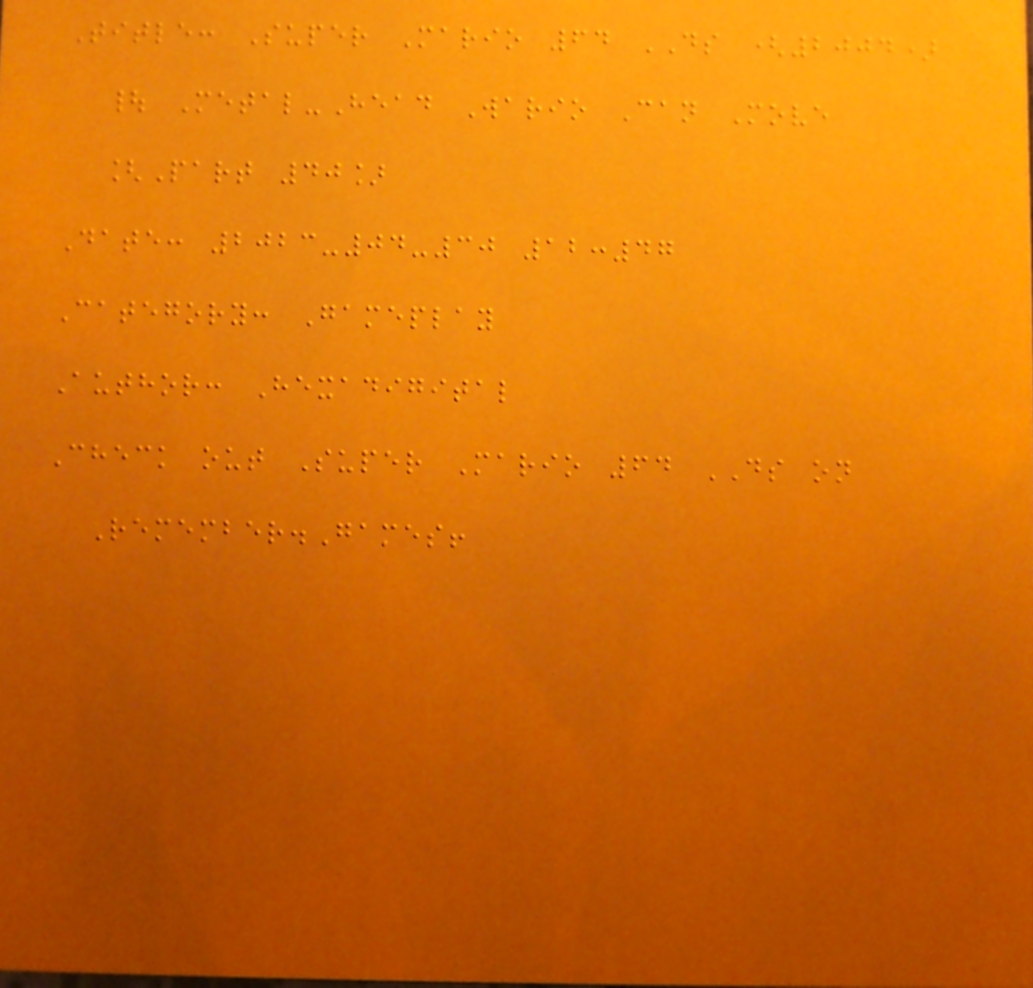Title: Super Mario 64 DS (2004)
| Metal-Head Wario Can Move
[Part 40]
Date: 2023-04-30 12:47
Category: Gameplay
Author: Hexadigital
Check out Super Mario 64 DS on
Remember.Games!
